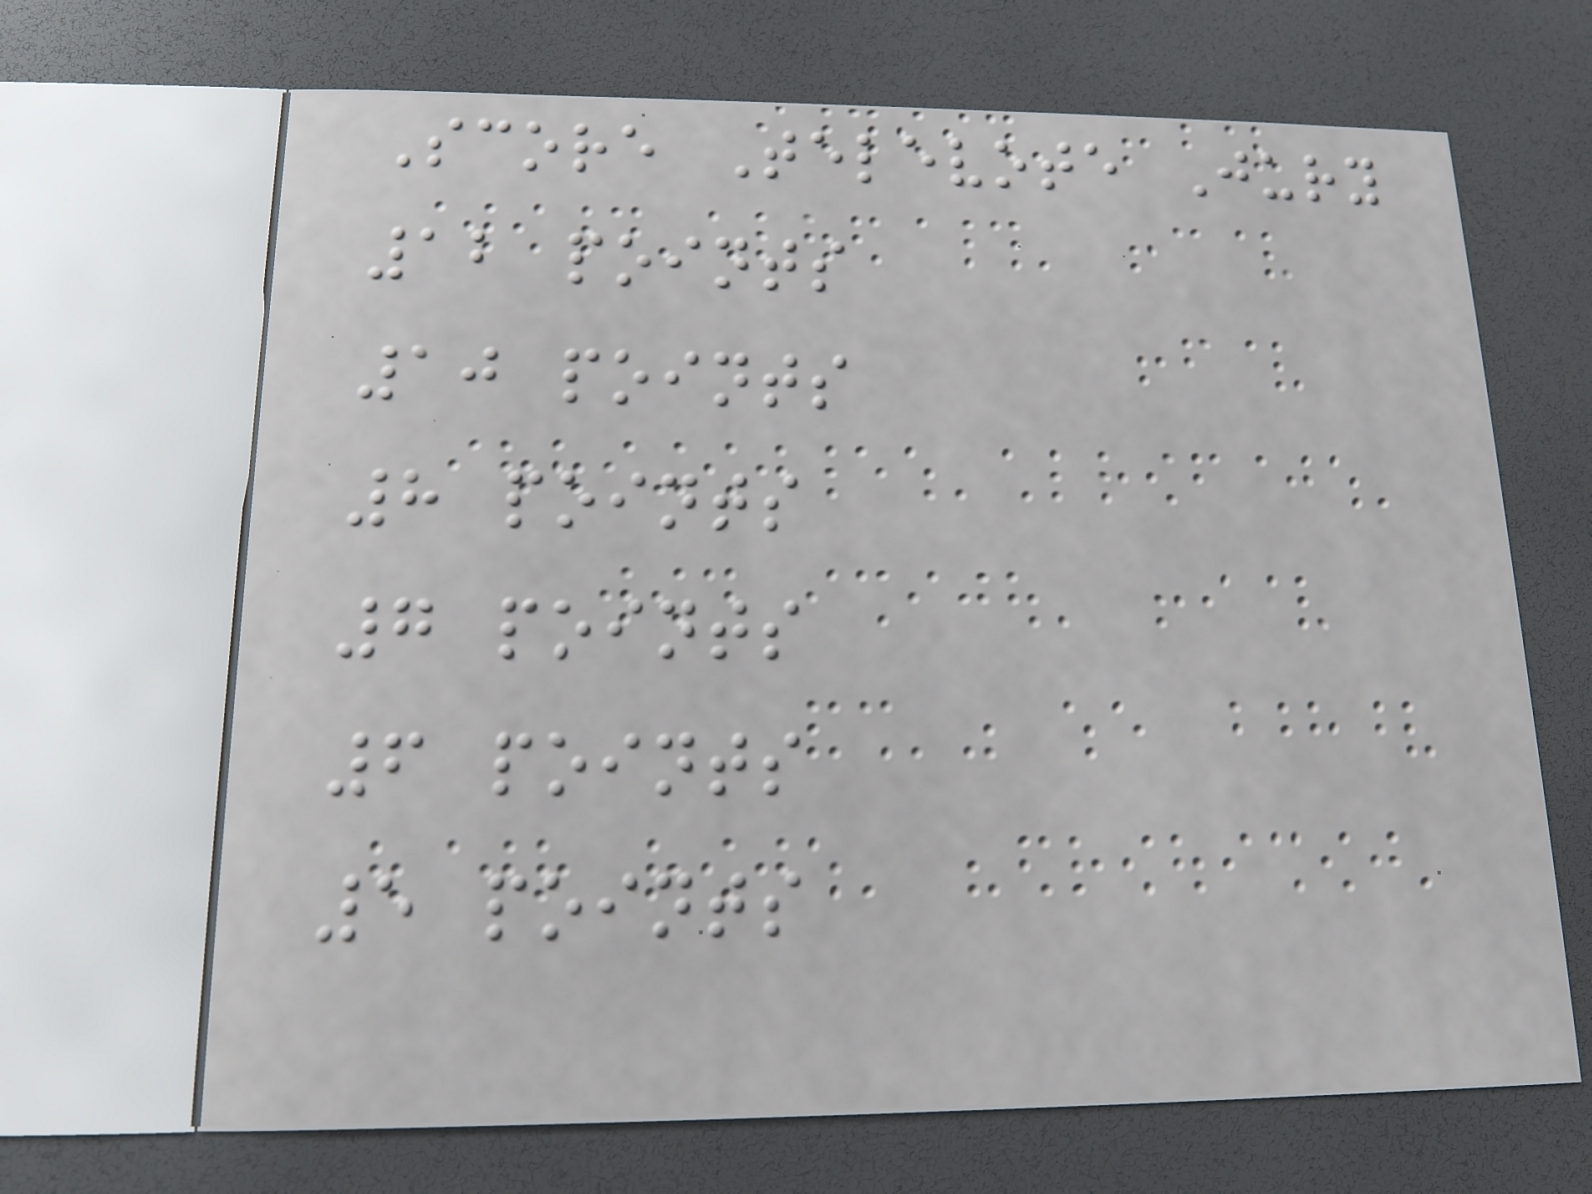Score Televote Jury
12 points
10 points
8 points
7 points
6 points
5 points
